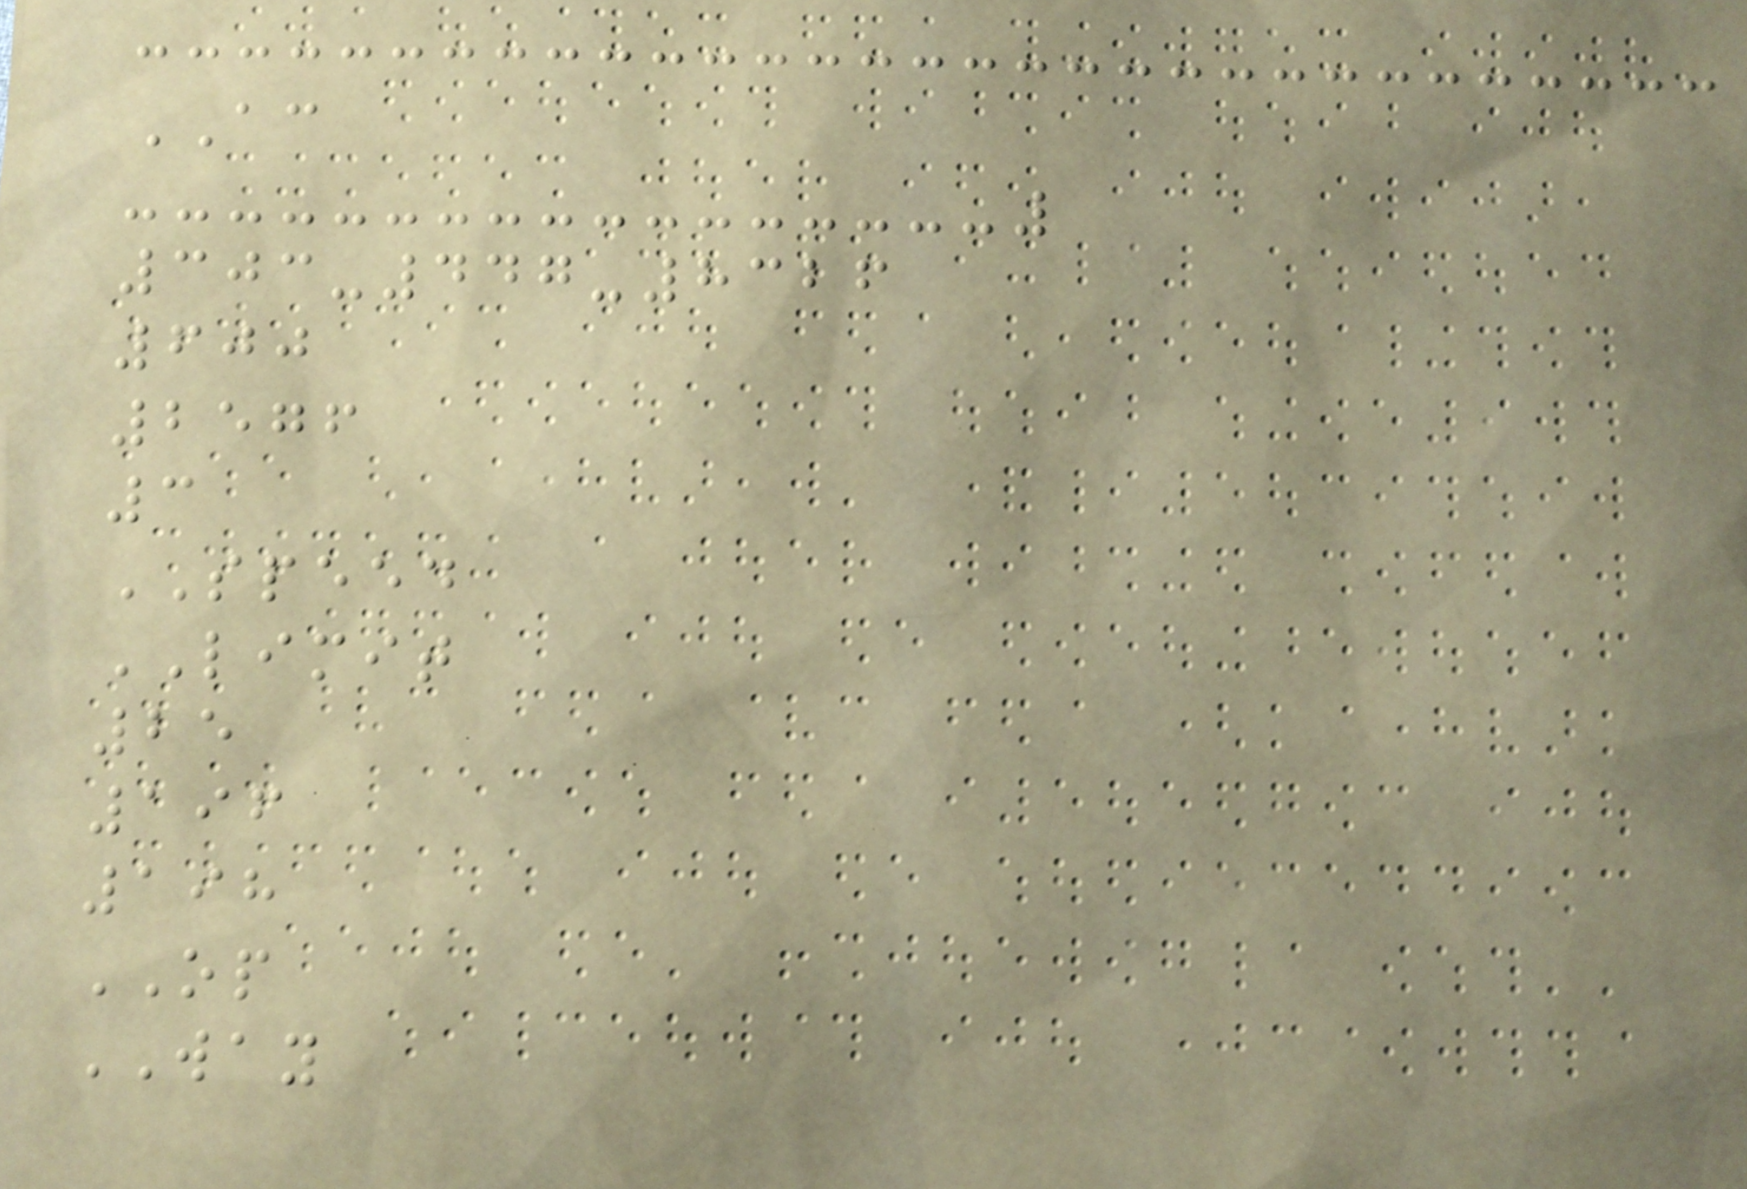AC
303-447-8326
600
2576
3
SPEED
LIMIT
25
196
198
OP
WAY
